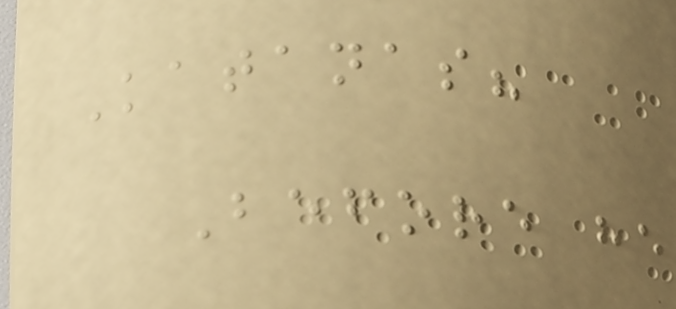Katanas?
Before he
